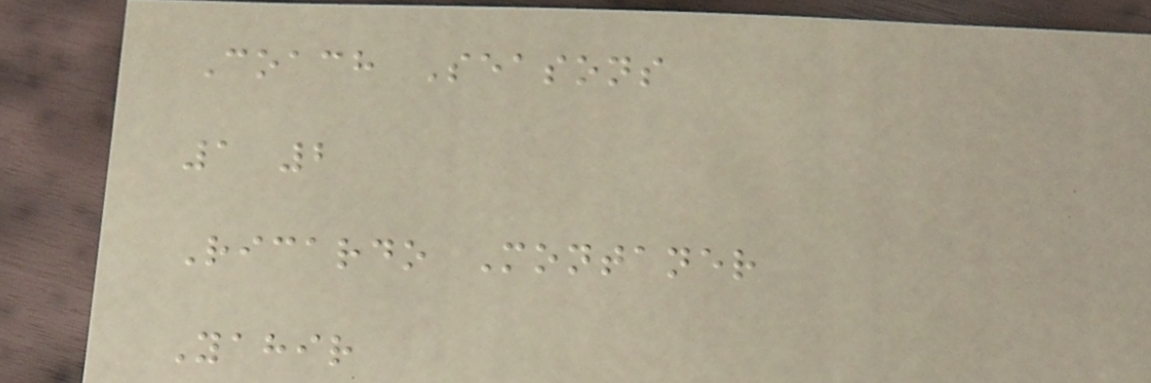Coach Seasons
1 2
Ricardo Montaner
Yahir
